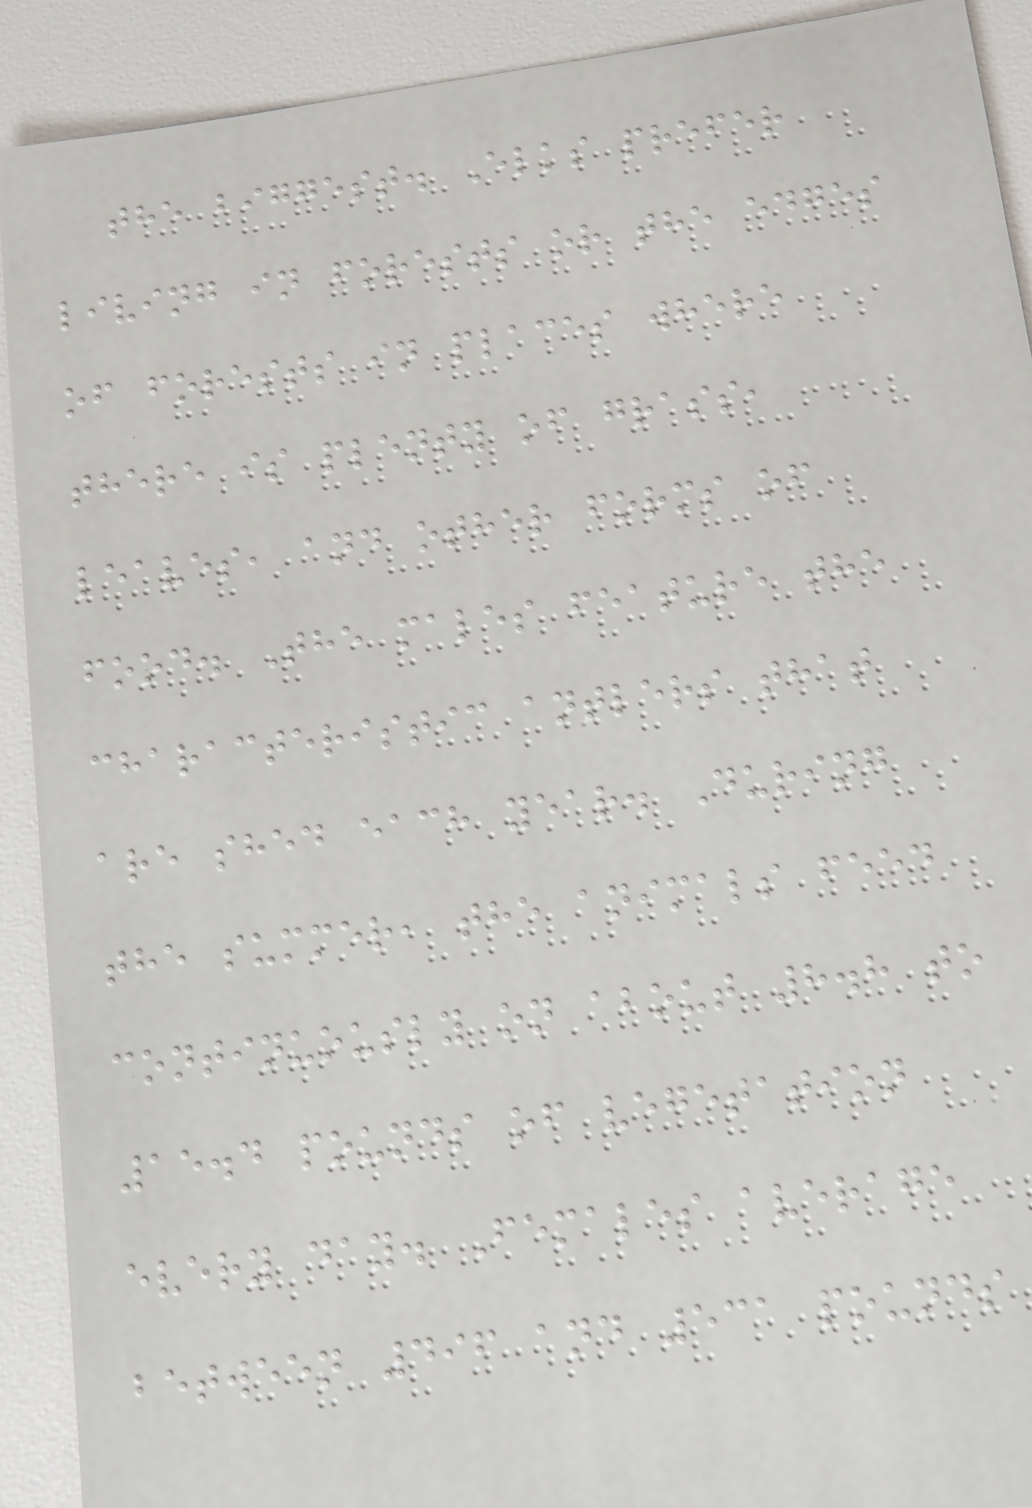the biggest. Elks prefer
living in forests or the edges
of forests in places where
there is plenty of grass,
leaves, and other forms of
food. The males feature the
characteristic antlers that
are shed each year. During
the summer, the animals feed
continuously on about 8.8 to
15.4 pounds of vegetation
every day. Females average
between 496 and 531 pounds
